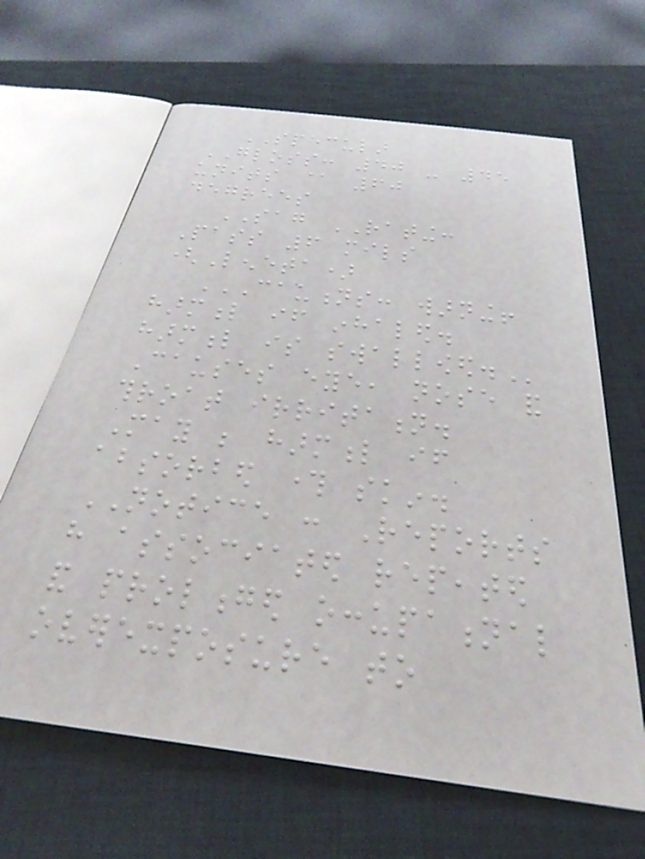SPECULAR
GLOSS: 40 - 45
units @ 60
degrees
SAG RATING:
Pass 6 mils
(Leneta)
CAUTIONS: WARNING!
HARMFUL IF INHALED.
HARMFUL IS SWALLOWED.
Causes eye, nose and
throat irritation.
May be harmful if
absorbed through skin.
NOTICE : Reports
have associated repeated
and prolonged occupational
overexposure to
